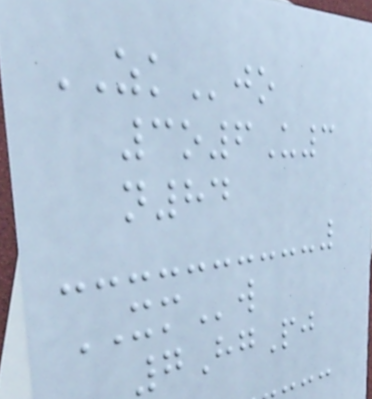ZKjo
3o6U3
n84
XMw
7HgPj
